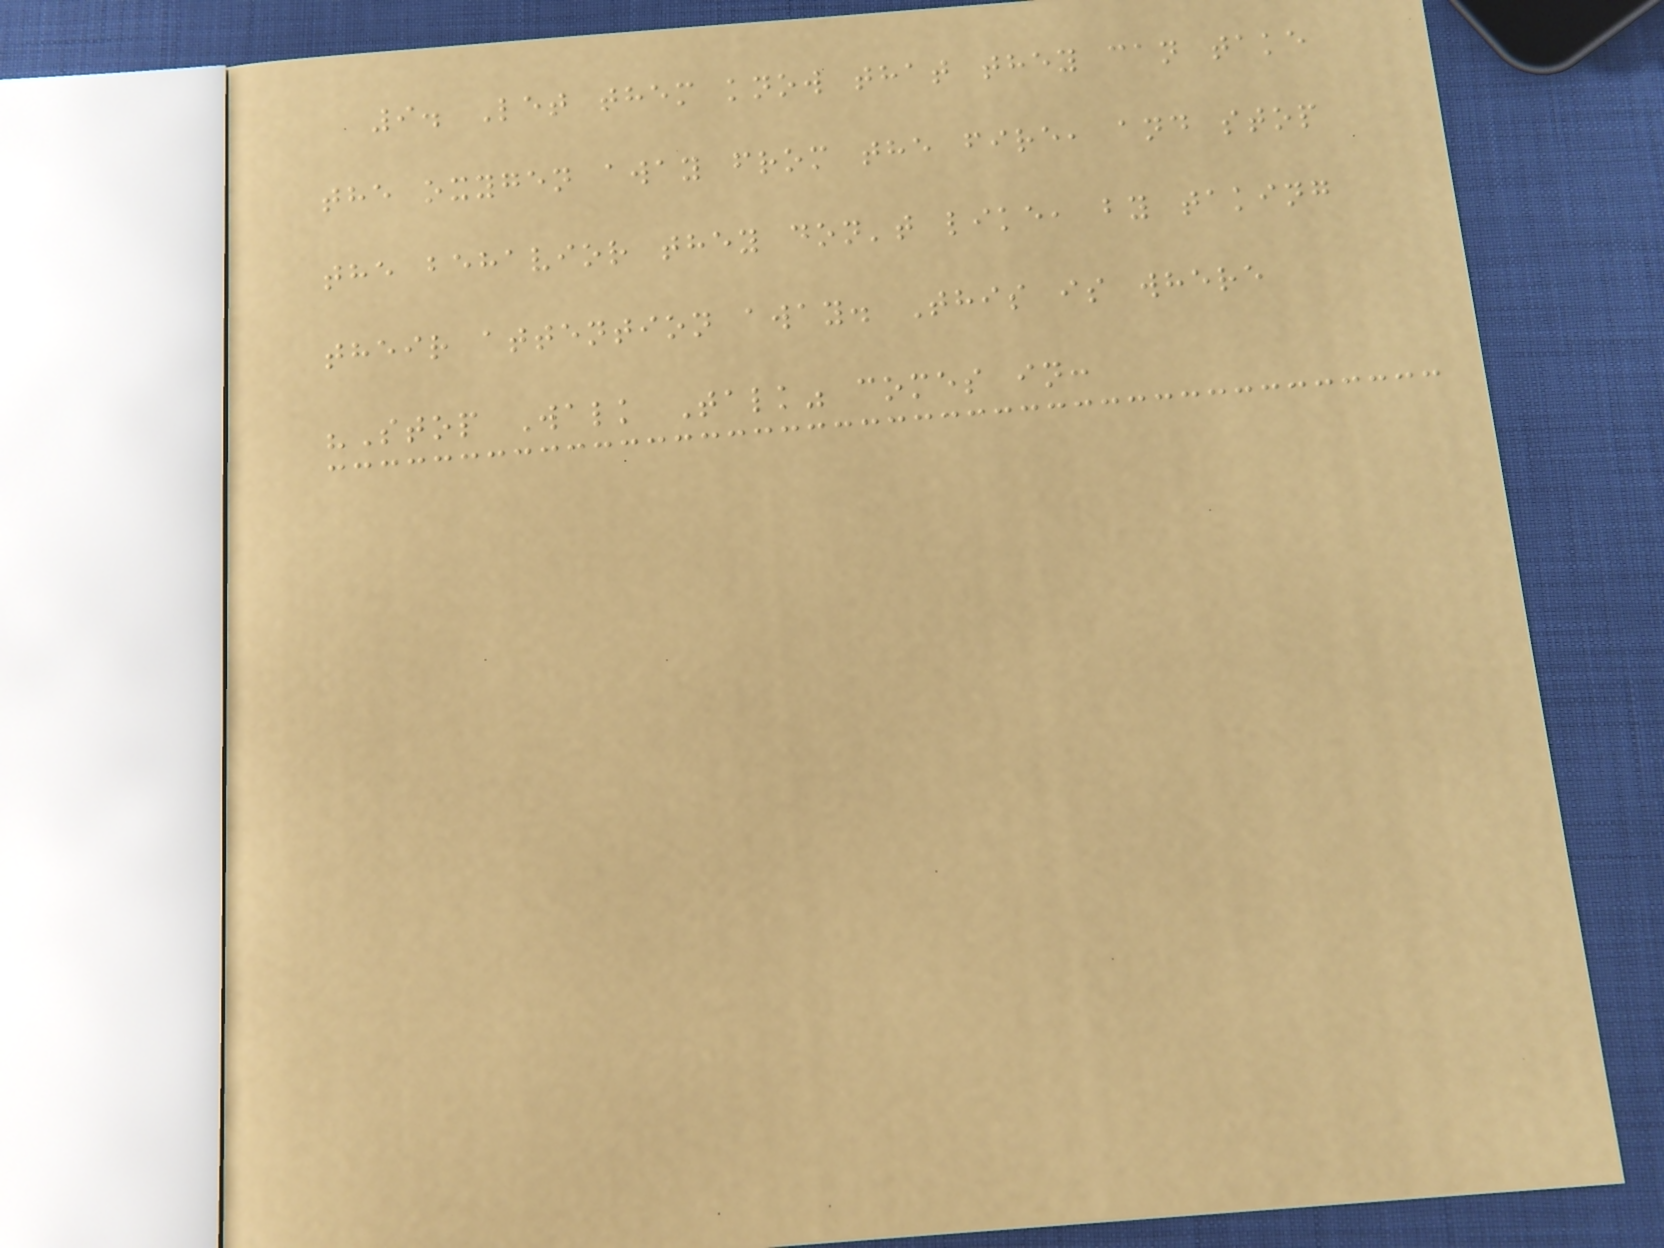9. Let them know that they can take
the oxygen away from the fire, and stop
the behavior they don't like, by taking
their attention away. This is where
"Stop Walk Talk" comes in:
